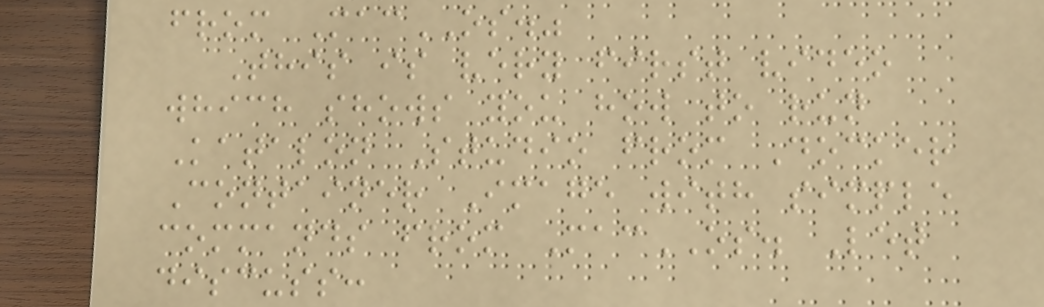from MacOS."
This is very first video
which shows you how to run
Katalon Studio from Docker
Container Image with simple
commands from MacOS. Let
discuss:
